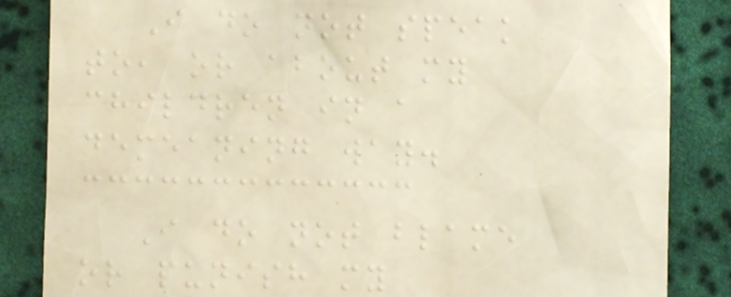I do not speak
to, or about my
children in a
demeaning way.
I do not blame
or punish my
